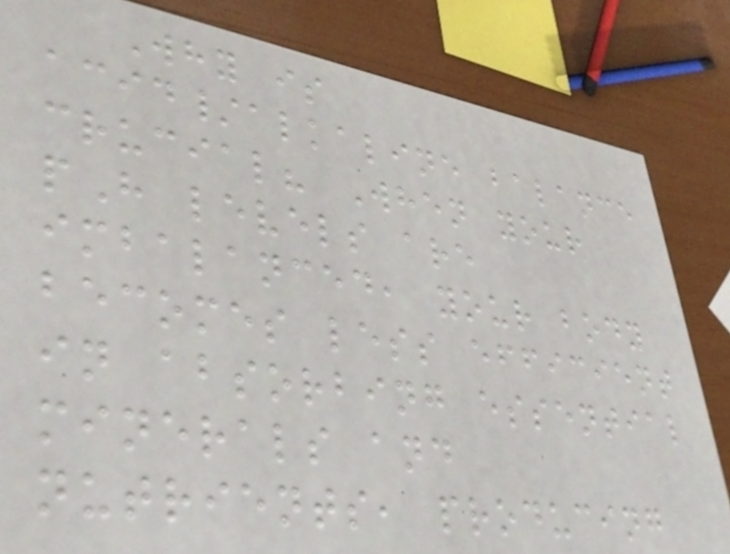Why is
acid/alkaline balance
crucial? When your
pH levels are
imbalanced, your body
becomes less efficient
in absorbing essential
minerals and
nutrients, producing
